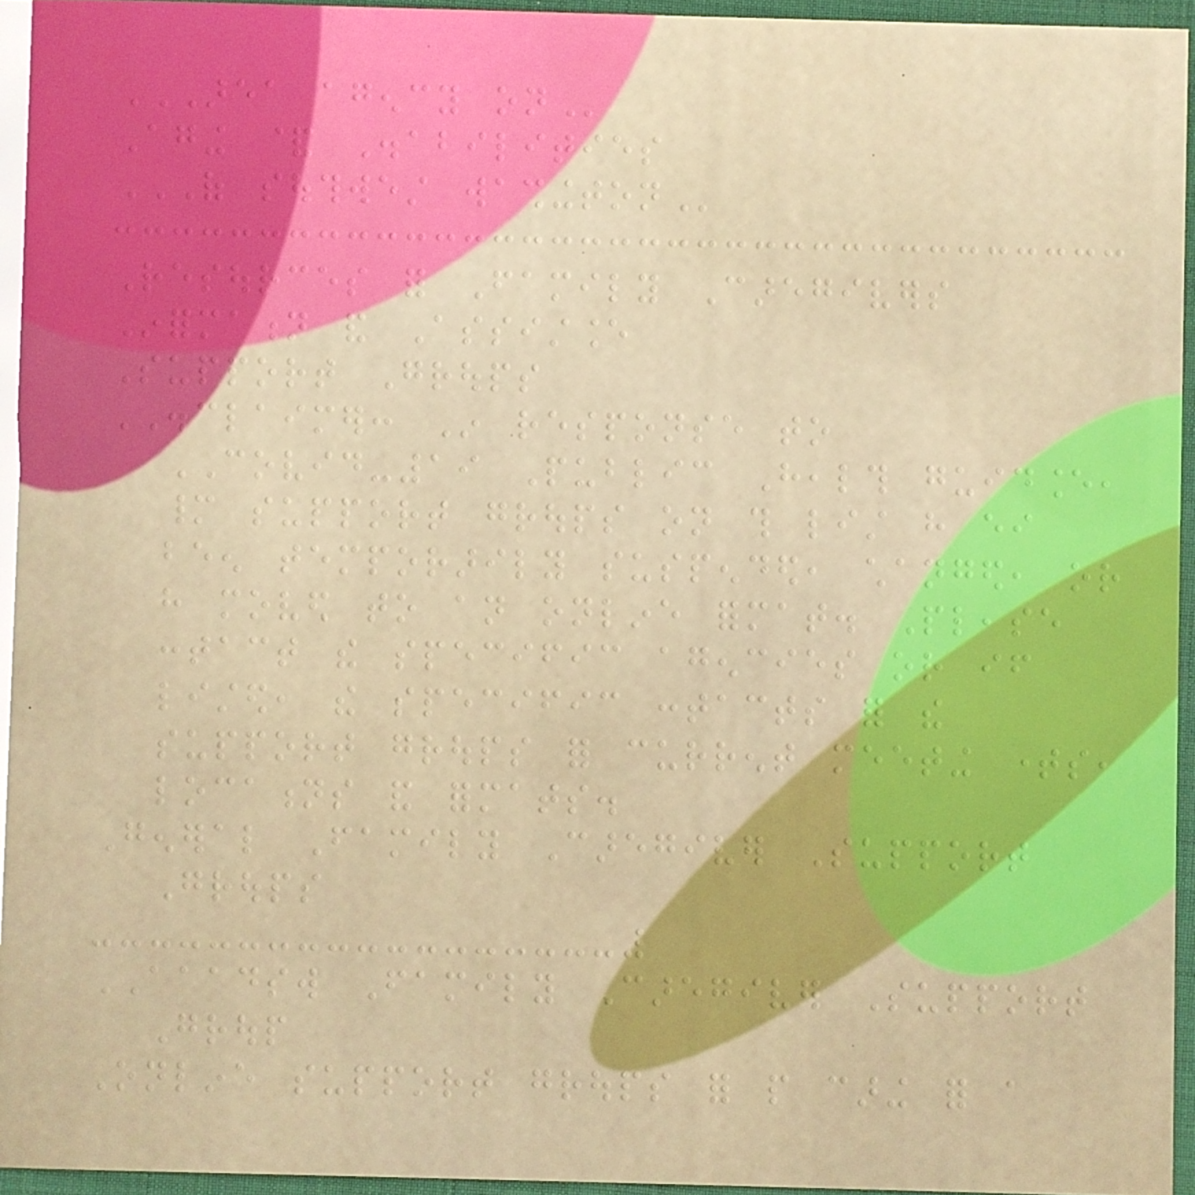AREA AGENCY ON
Aging & Disabilities
OF SOUTHWEST WASHINGTON
Resources for Family Caregivers
Information and Assistance
Support Groups
DISCLAIMER: In response to
COVID-19 Public Health guidance,
many support groups on this list have either
been temporarily suspended, changed, or
have moved to an online format. Please
contact the specific agencies or if
listed, the specific contacts for the
support groups for current meeting times,
locations and formats.
General Family Caregiver Support
Groups
AAADSW Family Caregiver Support
Group
Online support groups for people caring for a
